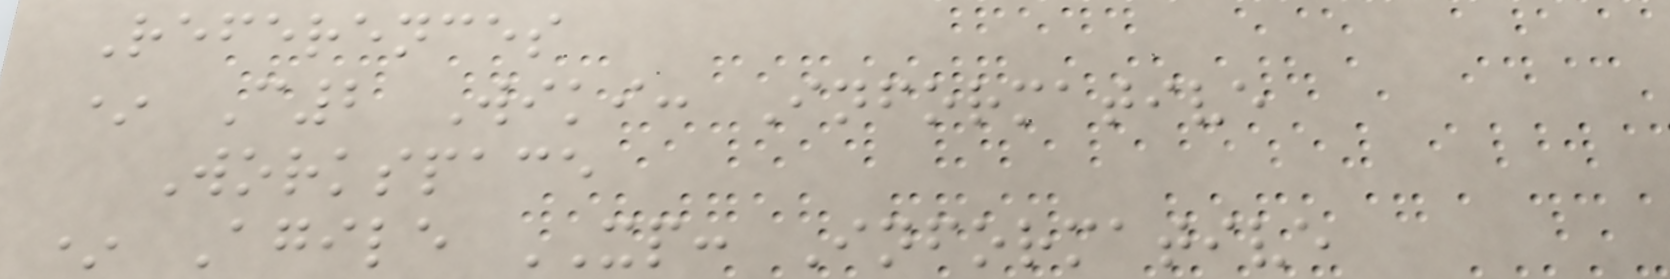References
* C2 Wiki: Informative
Workspace
* Agile XP: Informative
